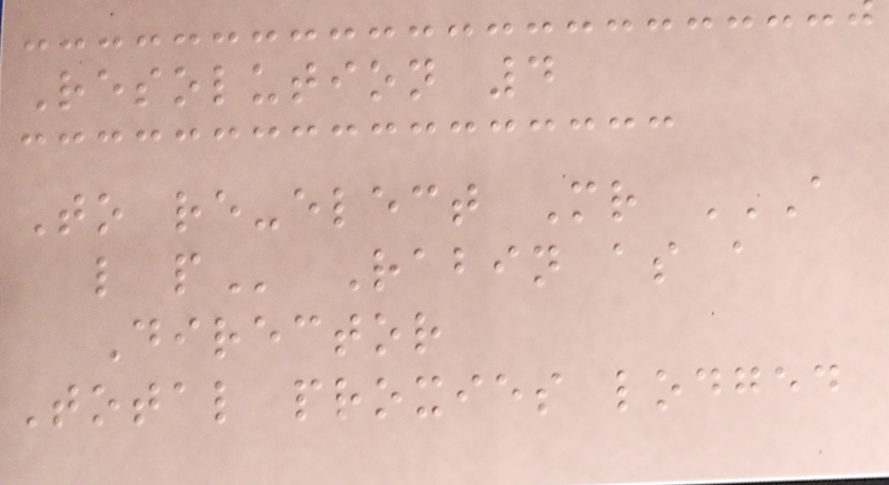Resolution 4
To re-elect Mr A
L P Rabin as a
Director
Total proxies lodged
